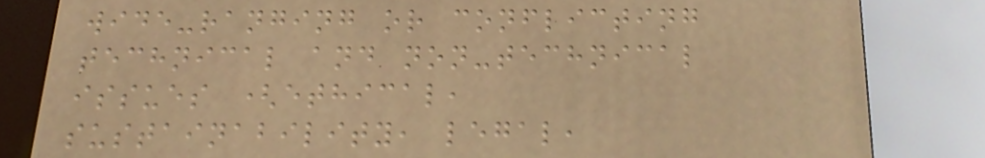wide-ranging or conflicting
technical and non-technical
issues (ethical,
sustainability, legal,
